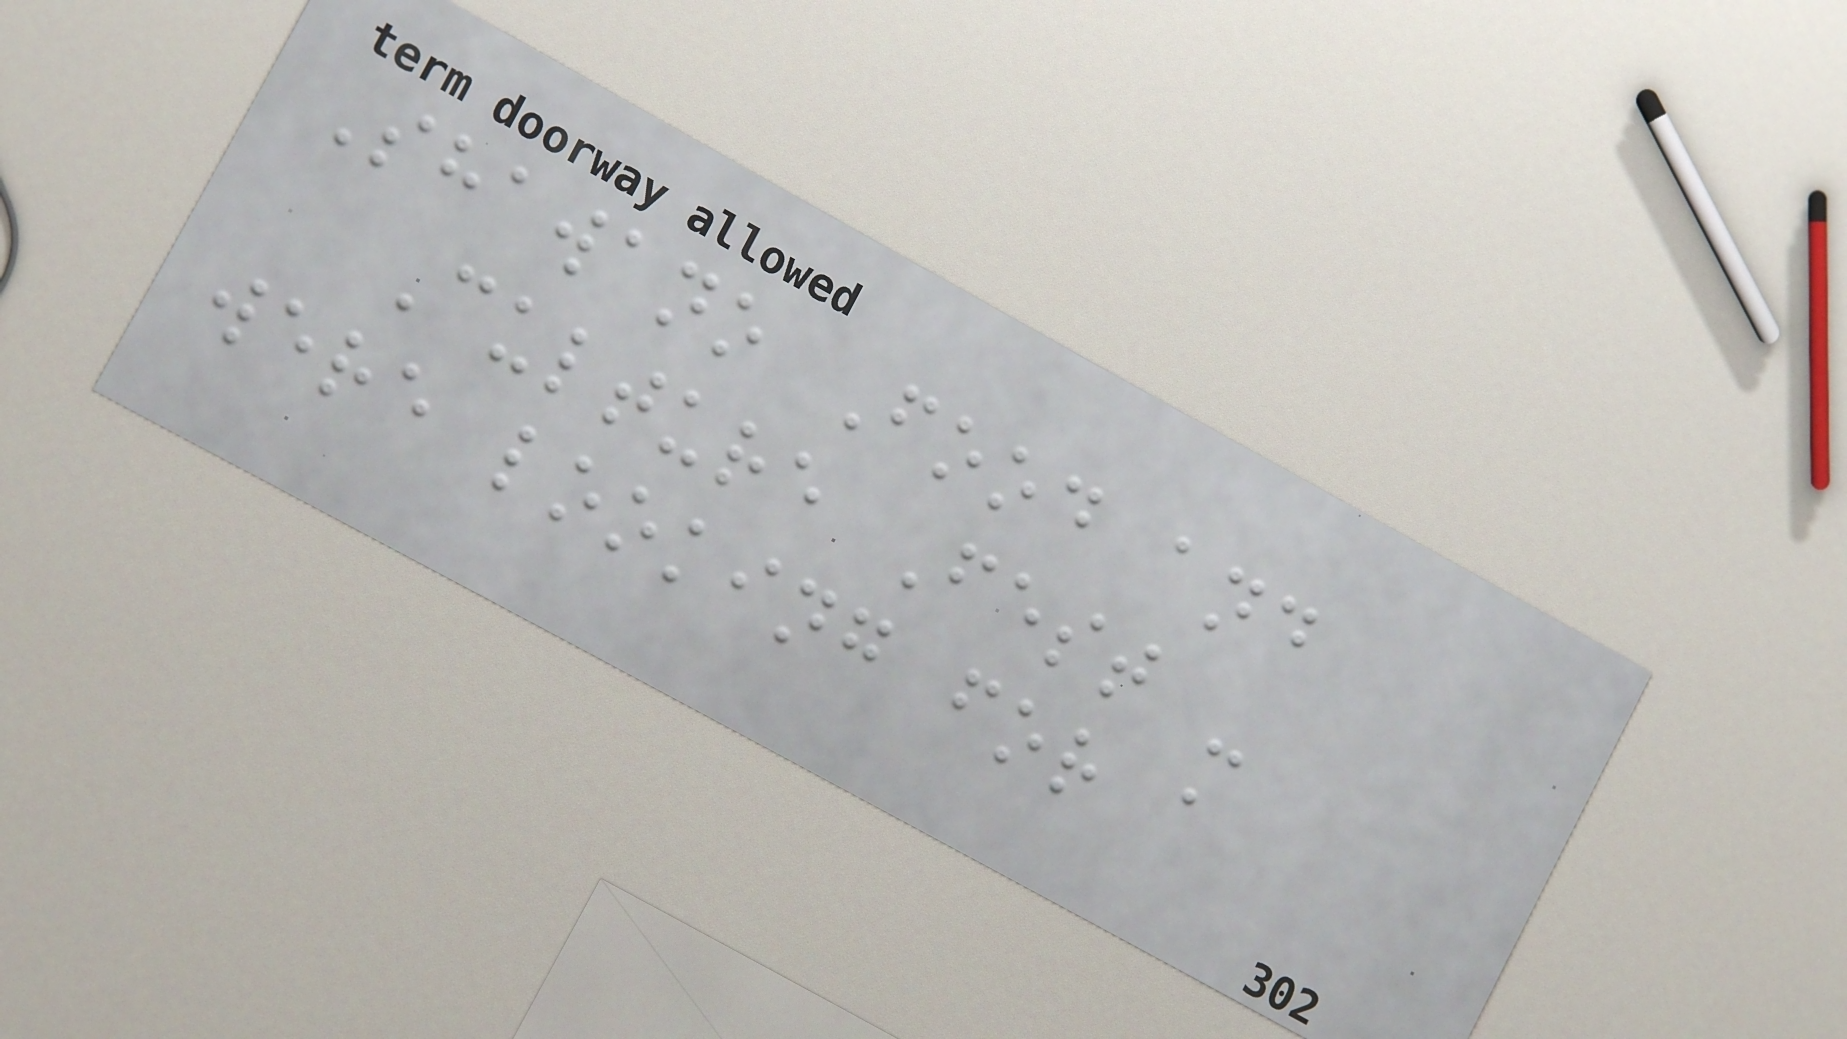Shawano Food and
Culture Fest -
were looking for a
